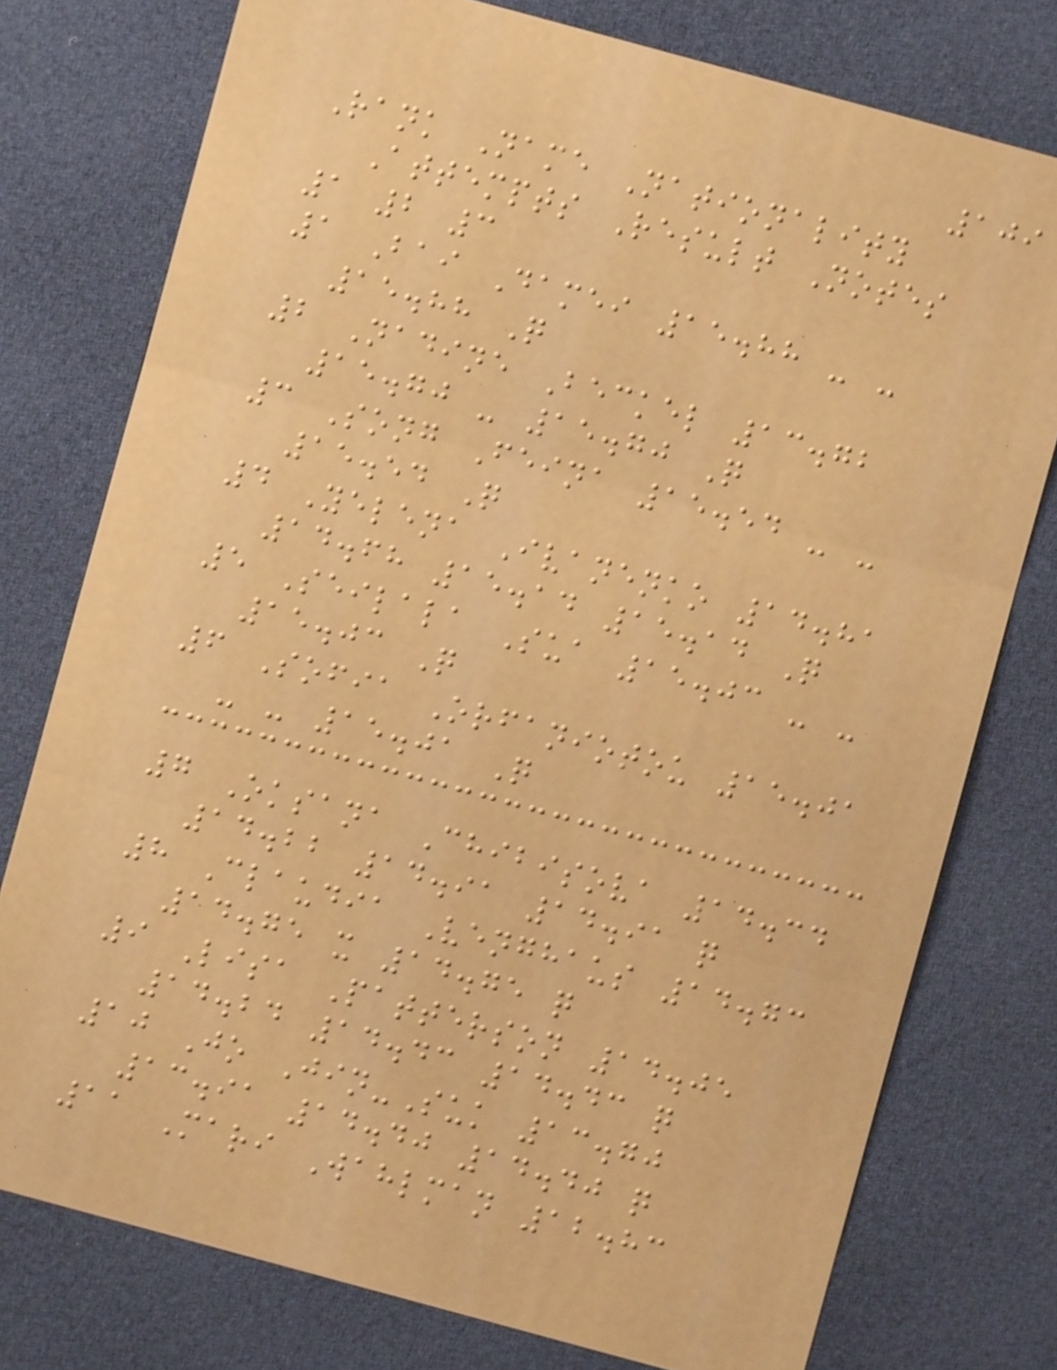109
Rank Name Nationality
Attempts Result Notes
1 2 3
1 Bai Damei 15.88 - -
15.88 Q
2 Nadine Beckel 13.72
15.70 - 15.70 Q
3 Song Feina 15.54 - -
15.54 Q
4 Yelena Ivanenko 14.81
14.68 15.14 15.14 Q
5 Seilala Sua 15.03 - -
15.03 Q
6 Sofia Orfaniotou 15.01
- - 15.01 Q
7 Oksana Chibisova 14.34
14.22 14.91 14.91 q
8 Claudia Venghaus 14.73
14.75 x 14.75 q
9 Lisa Patterson 14.05
14.24 14.43 14.43 q
10 Jo Jin-Suk 13.70
13.91 14.40 14.40 q
11 Mari Wahlman 12.83
